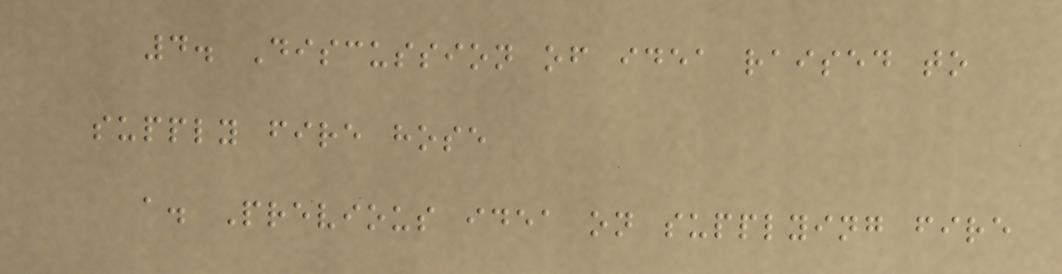4. Discussion of idea raised to
supply fire hose
a. Previous idea on supplying fire
